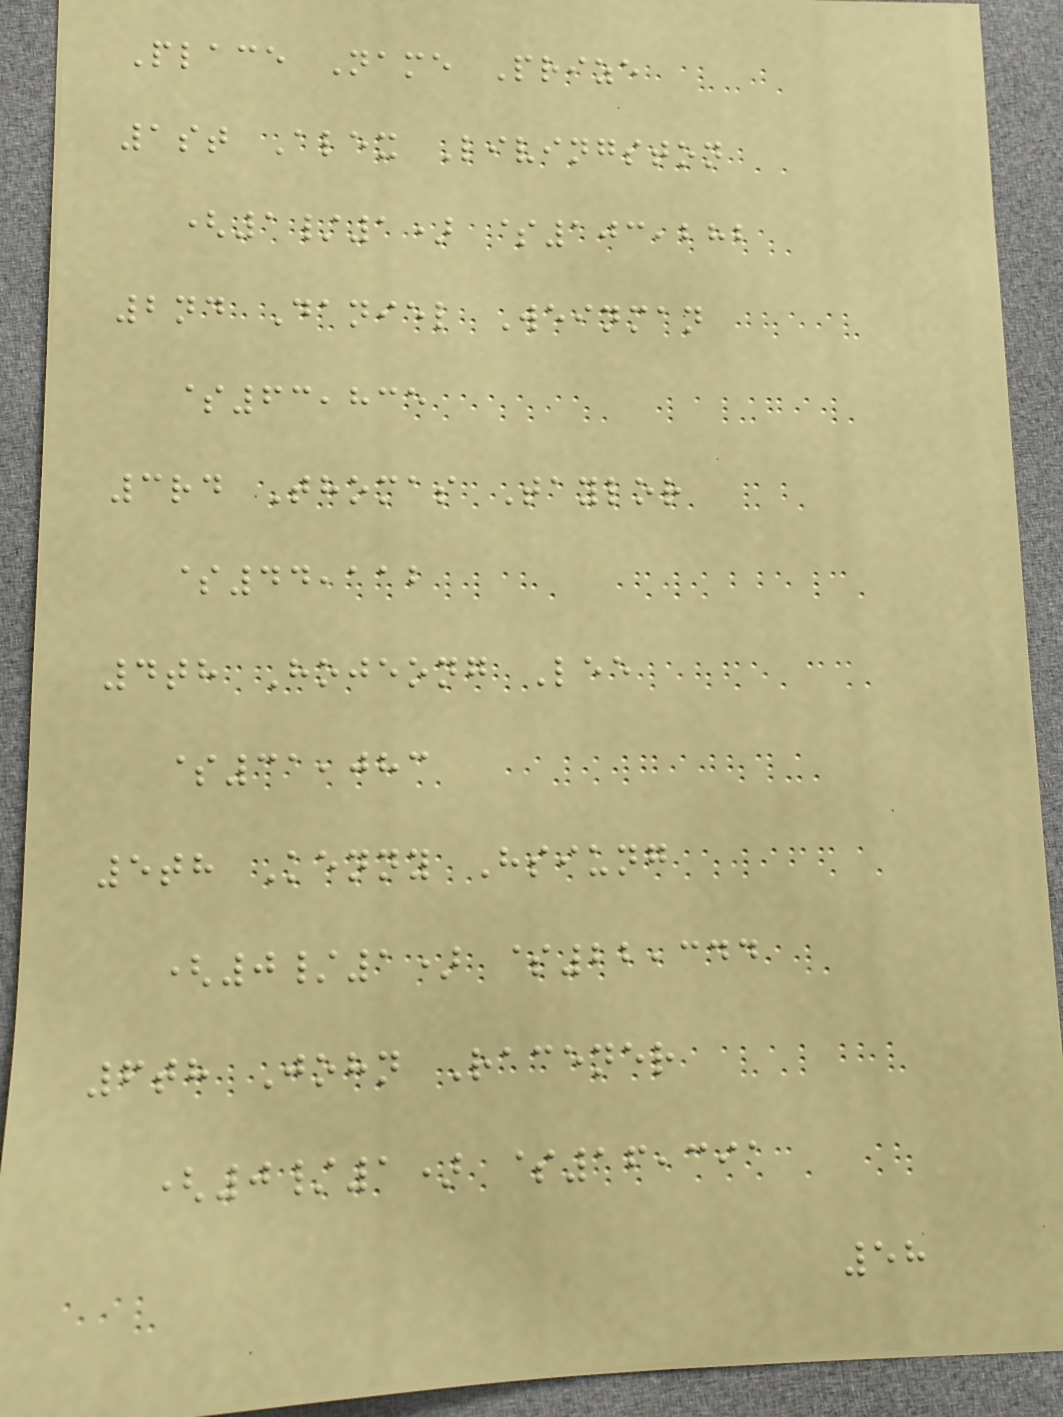Place Name Prize
1st Alex Livingston
(1/1) $103,282
2nd Daniel Weinman
$63,835
3rd Thomas Taylor
$44,112
4th Hojeong Lee
$31,083
5th Kenny Hsiung
(0/1) $22,344
6th John Racener
(0/1) $16,391
58
